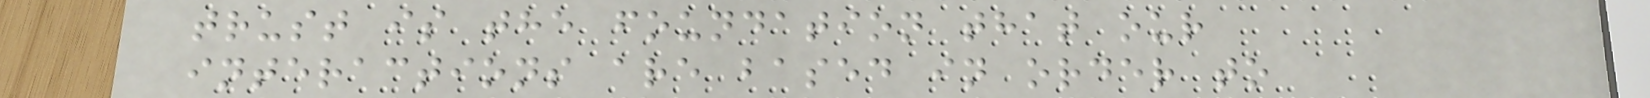trust is the foundation that our
interactions are based in order to
